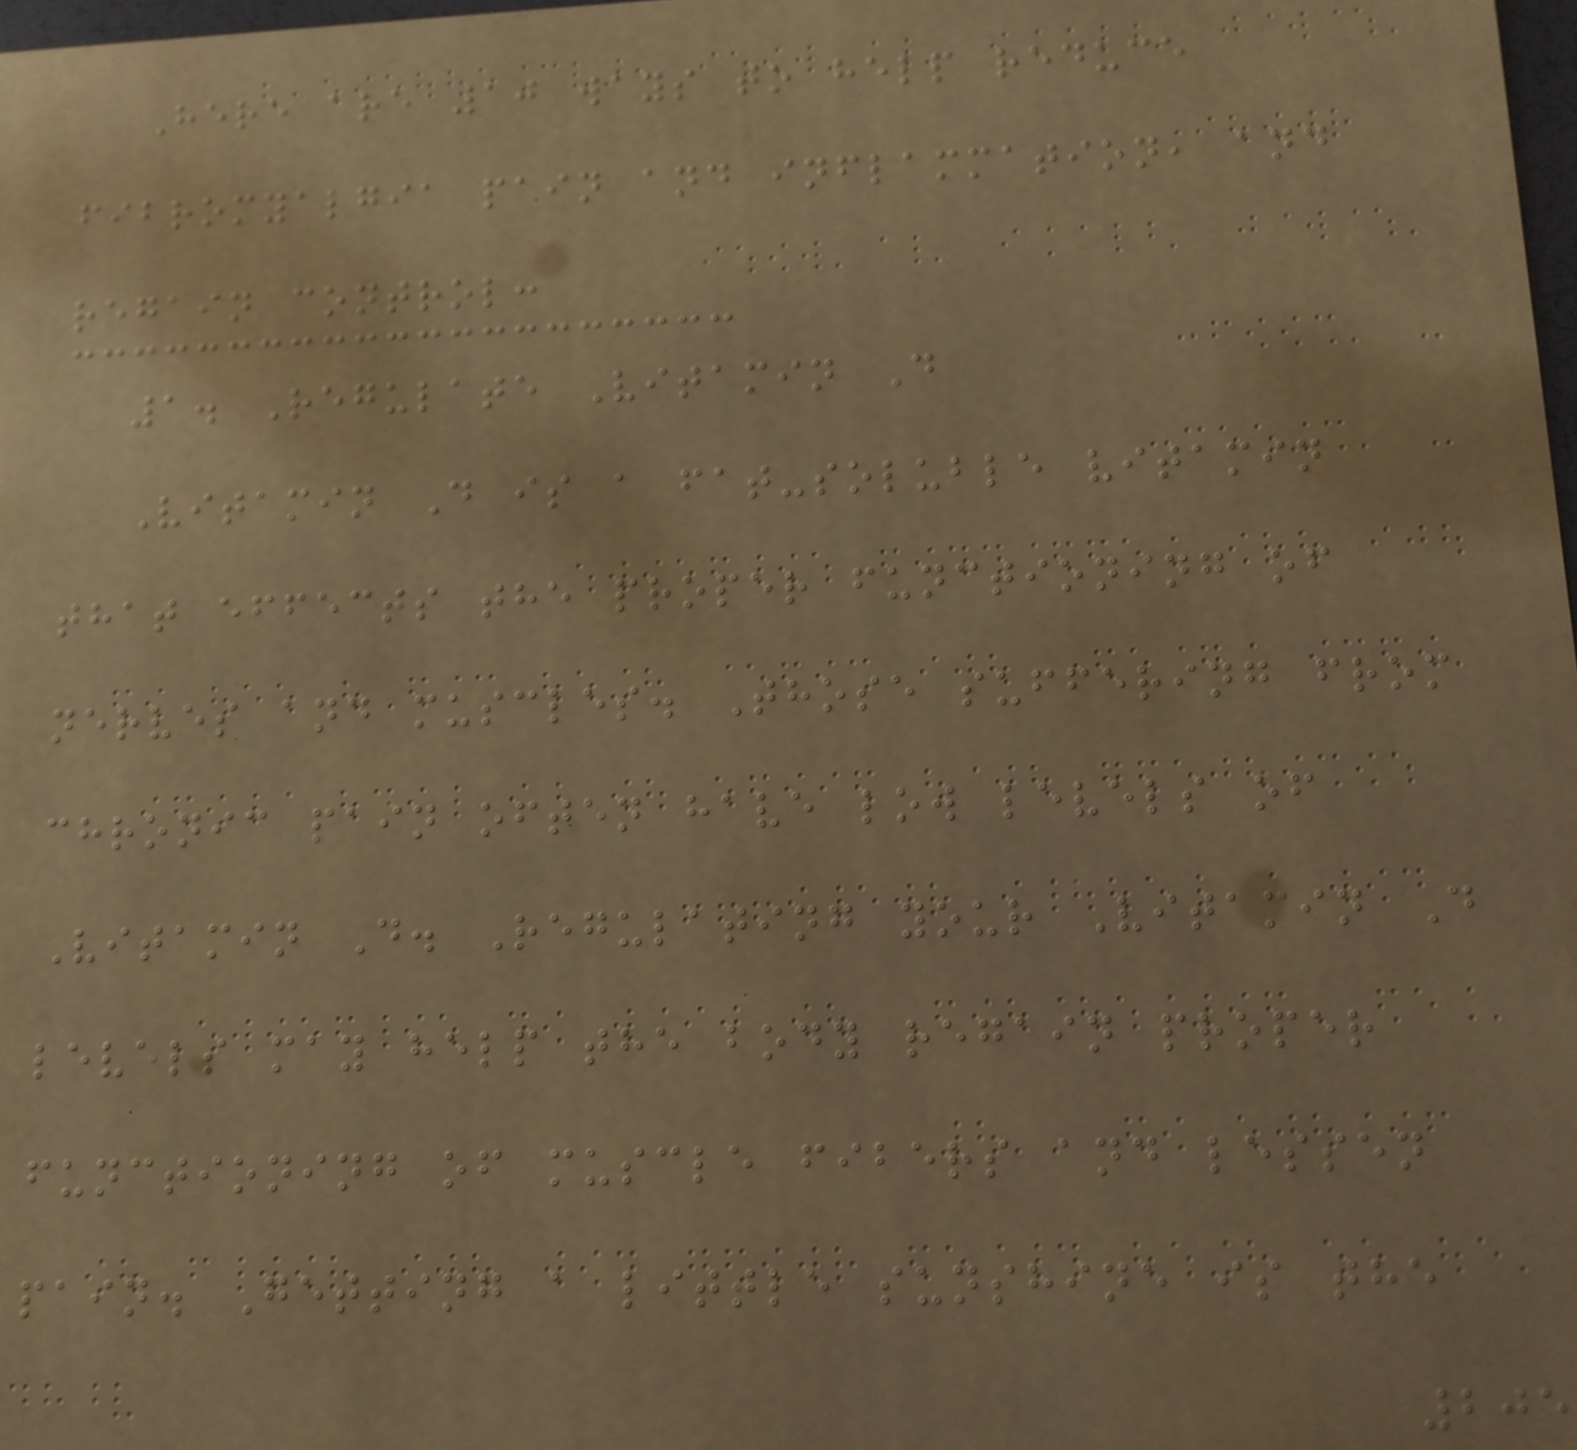Here are 10 ways to help reduce
fibromyalgia pain and inflammation, and
regain control:
1. Regulate Vitamin D
Vitamin D is a fat-soluble vitamin
that effects the proper functioning of
nerves and muscles. Those suffering from
chronic pain often have low levels of
Vitamin D. Regulating your Vitamin D
levels may help the body regain proper
functioning of muscle fibers and lessen
pain. Getting a little sunshine is the
205
